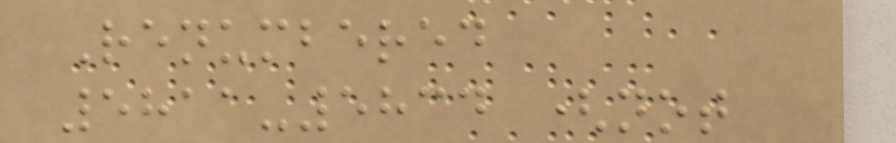Renumbered
5811-5834 (not
